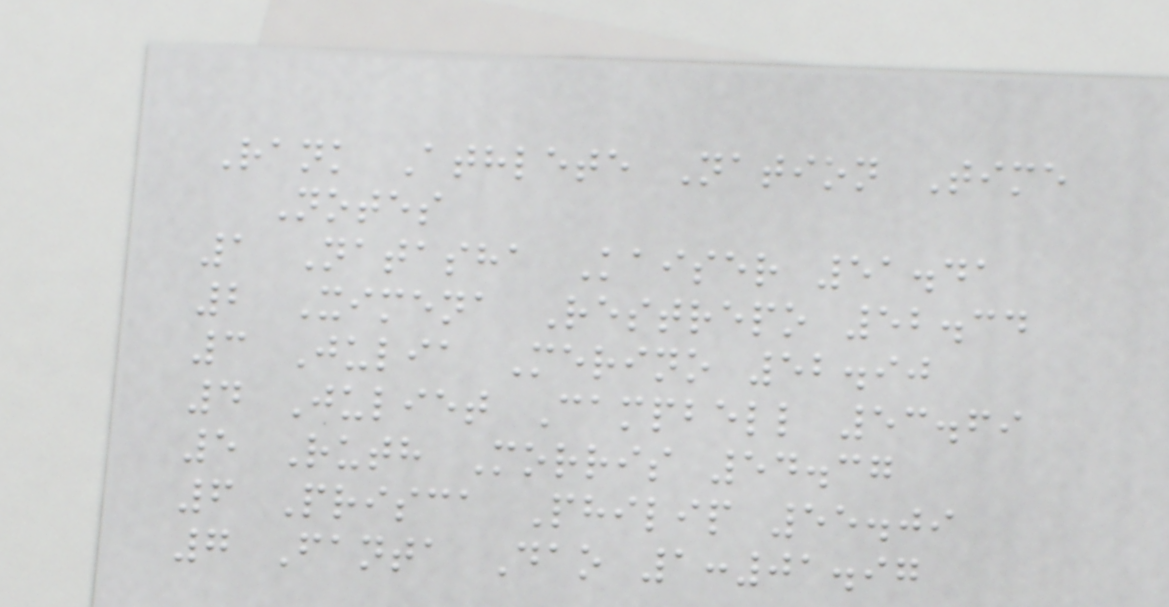Rank Athlete Nation Time
Notes
1 Natasha Kaiser 51.41
2 Ximena Restrepo 52.34
3 Julia Merino 52.90
4 Juliet Campbell 53.69
5 Ruth Morris 54.37
6 Prisca Philip 55.09
7 Fanta Dao 1:01.97
